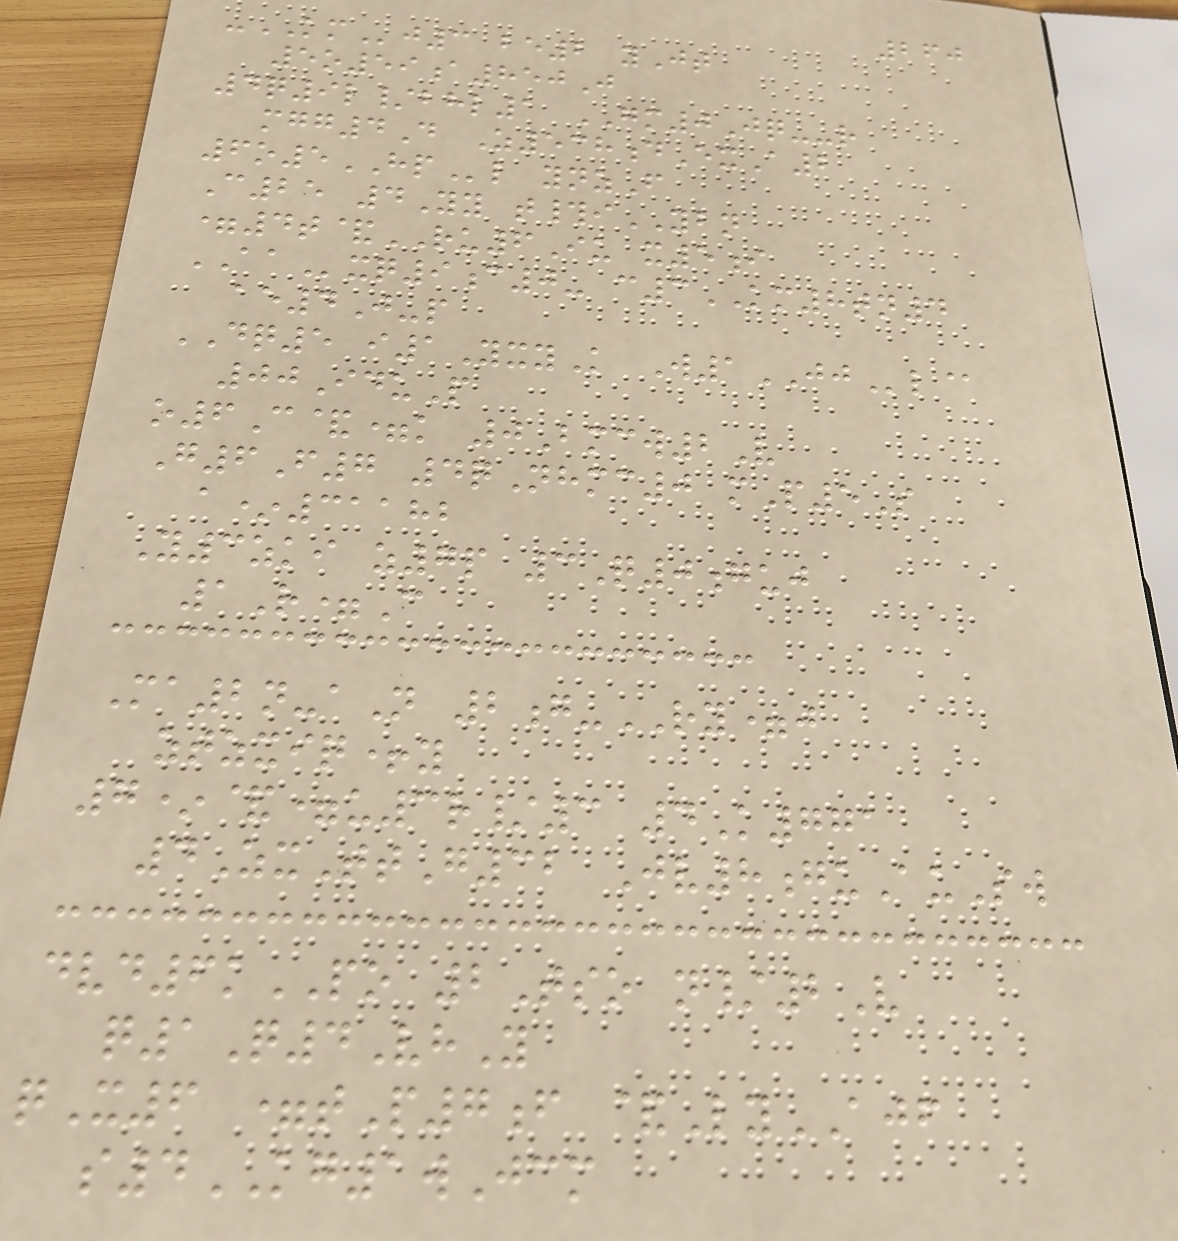260
-KMj3 be2 yJt
5o59a850J
4q9l/bhl1 GM0Jq--r
mgg4D Z538dExA2
6o5HPl ynzF
C25 4Yy t#iYBN
=4t&RU6Iu x5i
AAxq9c0- c3KM8tn4
ae4J-p
DQ5 i1YxyK W1JJl@
00IduP
o6C&=k 0Bmcw2V
G6F7 4qNhmc0 mP5S
a*31182
Y3zki z7p 3Q0guj
1R=C
Ma2n-aN 2g-RY=j
ztzxiq+y
7*&=u3r/3 4K771
4ZxTtG32 Jv8guAuSw
dvd6kPO 2Tso n/2V
q1Q4VhY
qX6 =tP7f &LyAJF
s4KG1wJcm
